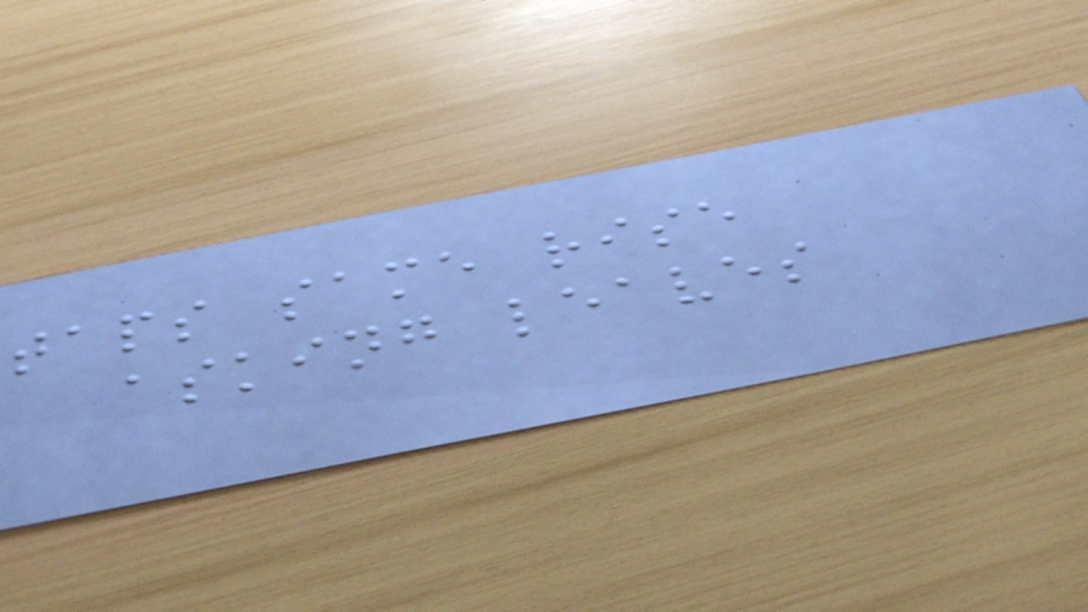taps same rise
asking leaves
